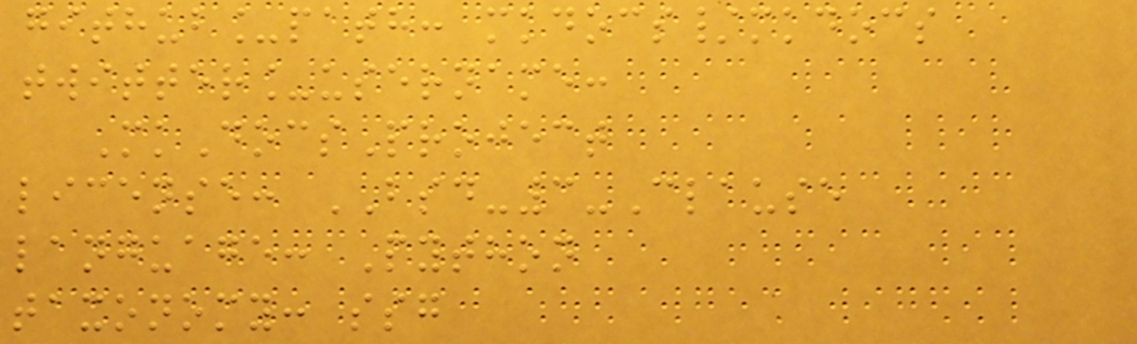github_path: mkdocs/mkdocs
twitter_username:
MkDocsProject
license: BSD-3-Clause
language: Python
taxonomy: ssg
